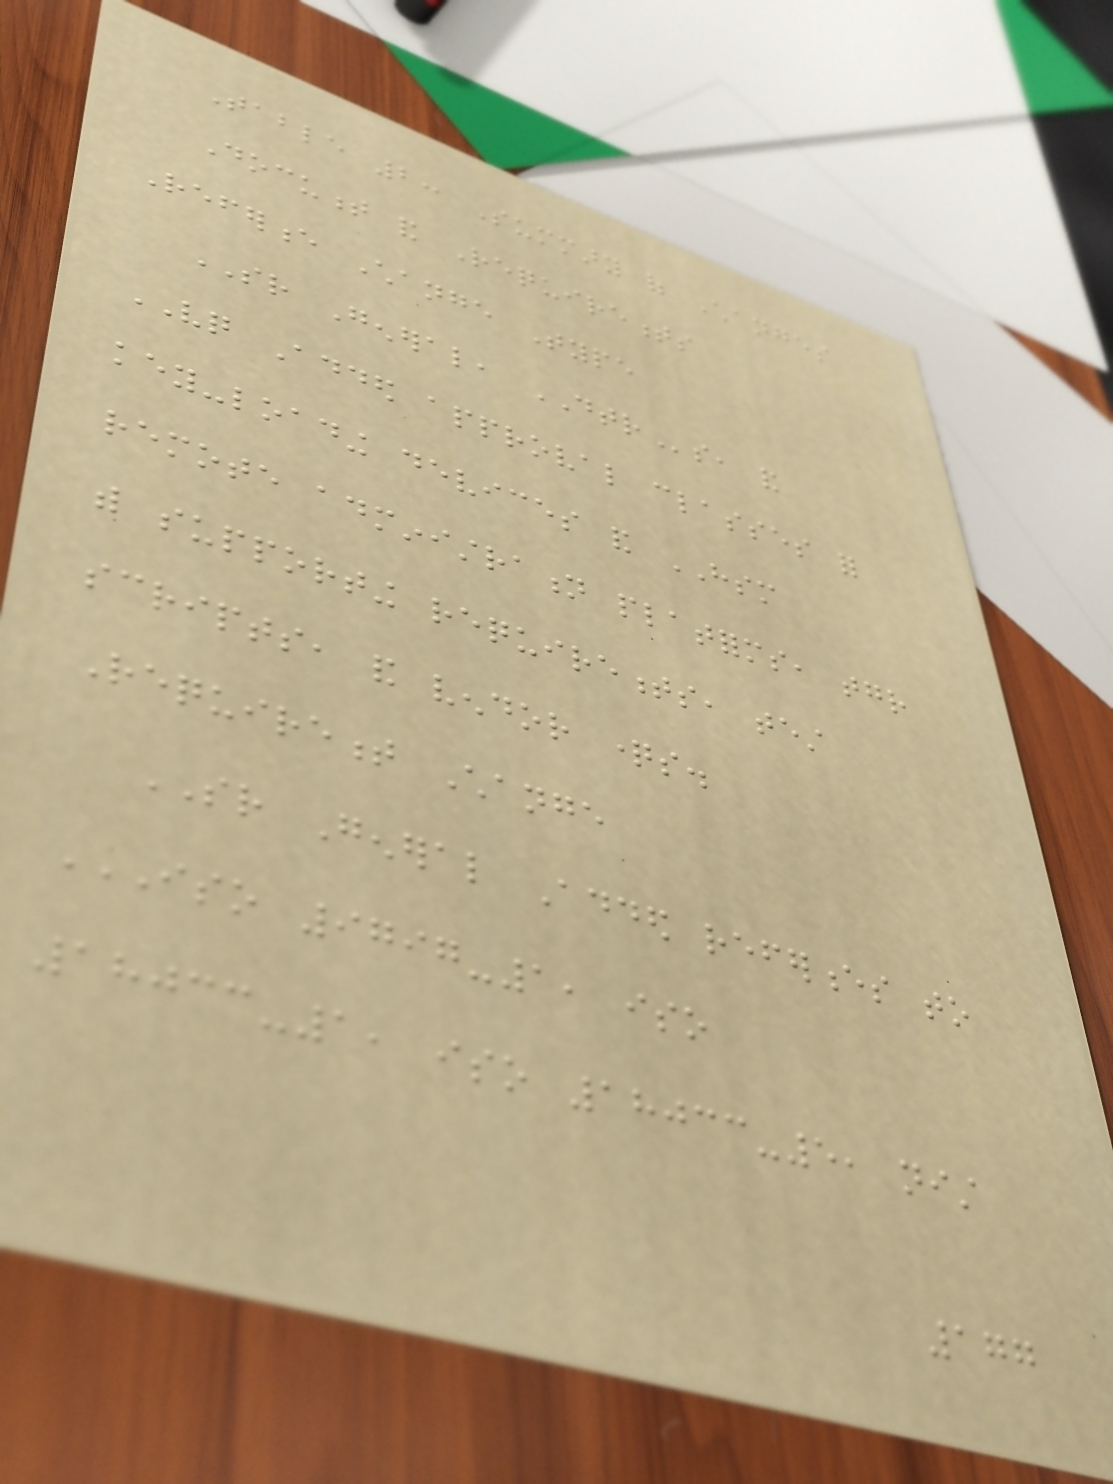Table 2: Summary of Changes
Document and Requirements
Reference Change Type
SR General, DTRs, and
VQ Added approval classes for
key-loading devices and HSM
remote administration platforms, together
with supporting requirements, test
scripts, and vendor questions.
Requirement Change
SR General Added references to
ISO 9797-1, ISO
18033-1, ISO 18033-5, NIST
177
